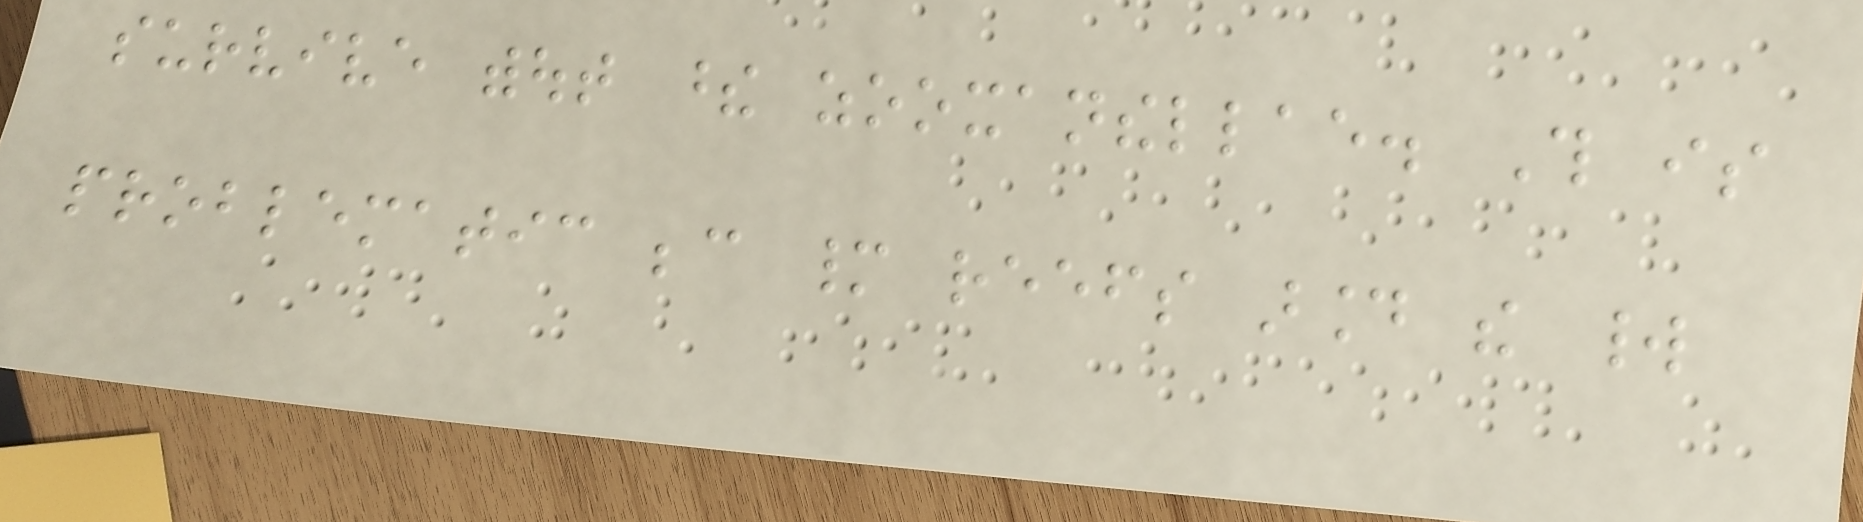survive without these zooxanthellae. This is
problematic because many reefs around the world
